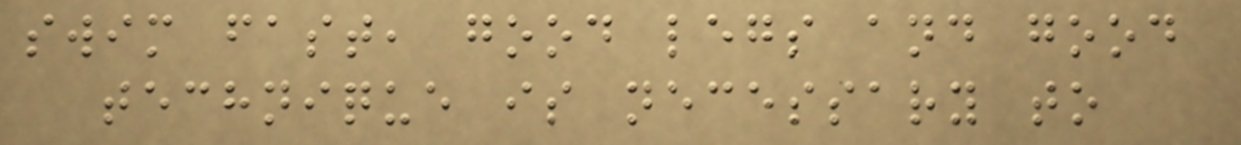swim fast, good legs and good
technique is necessary to
